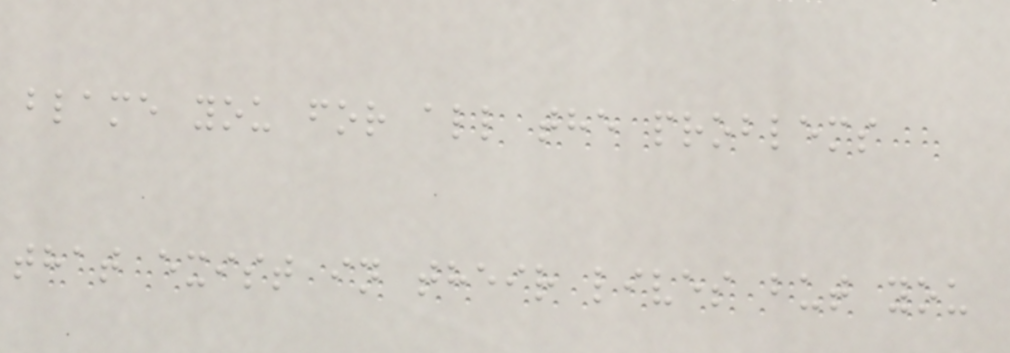blame you for all the problems
that exist in their lives but you
